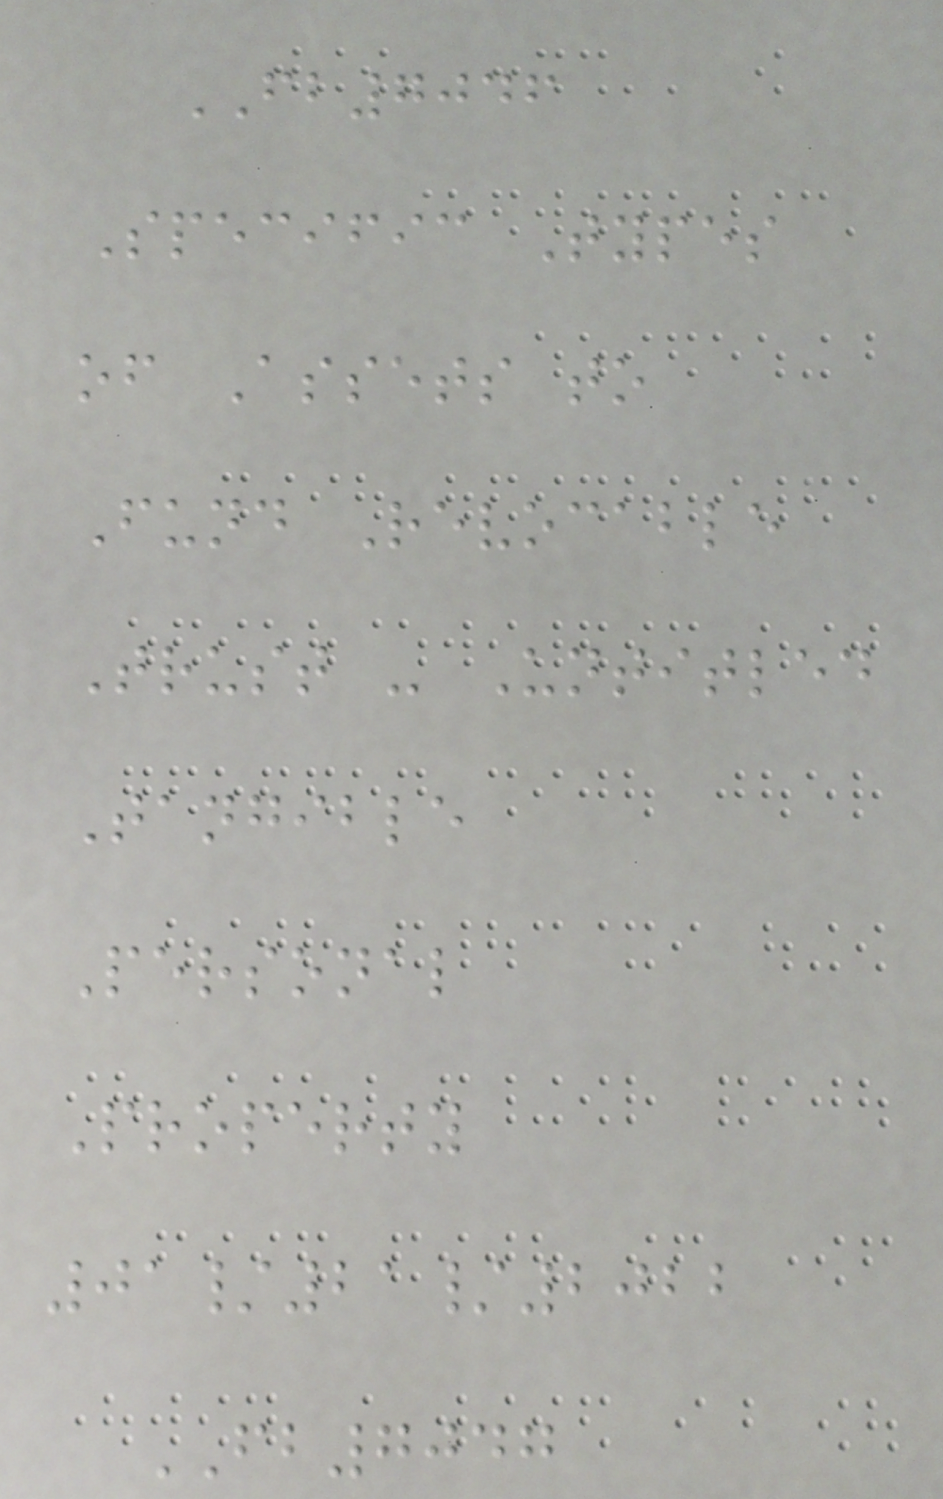FB7046
Specific Types
of Assets to
Fund Revocable
Trust - Untitled
Tangible
Personal
Property
01/21/2022
FB7047
